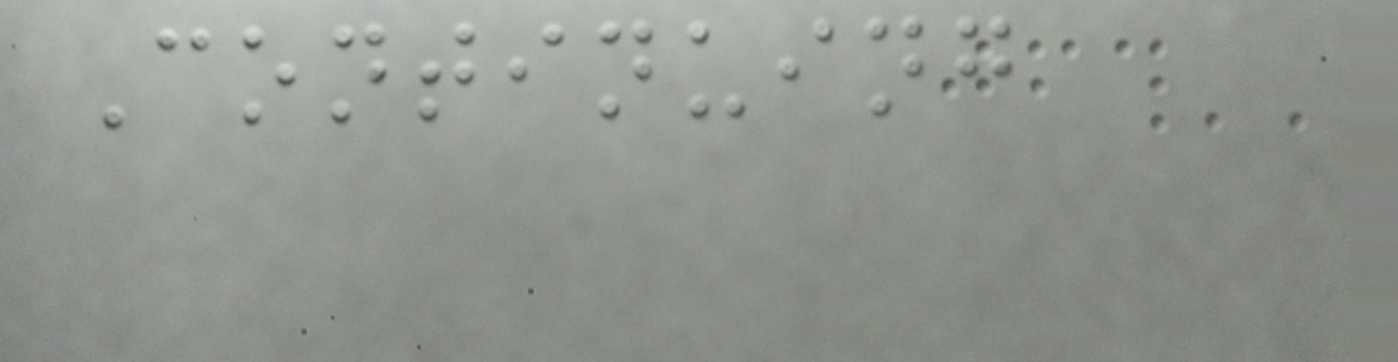Continuing
